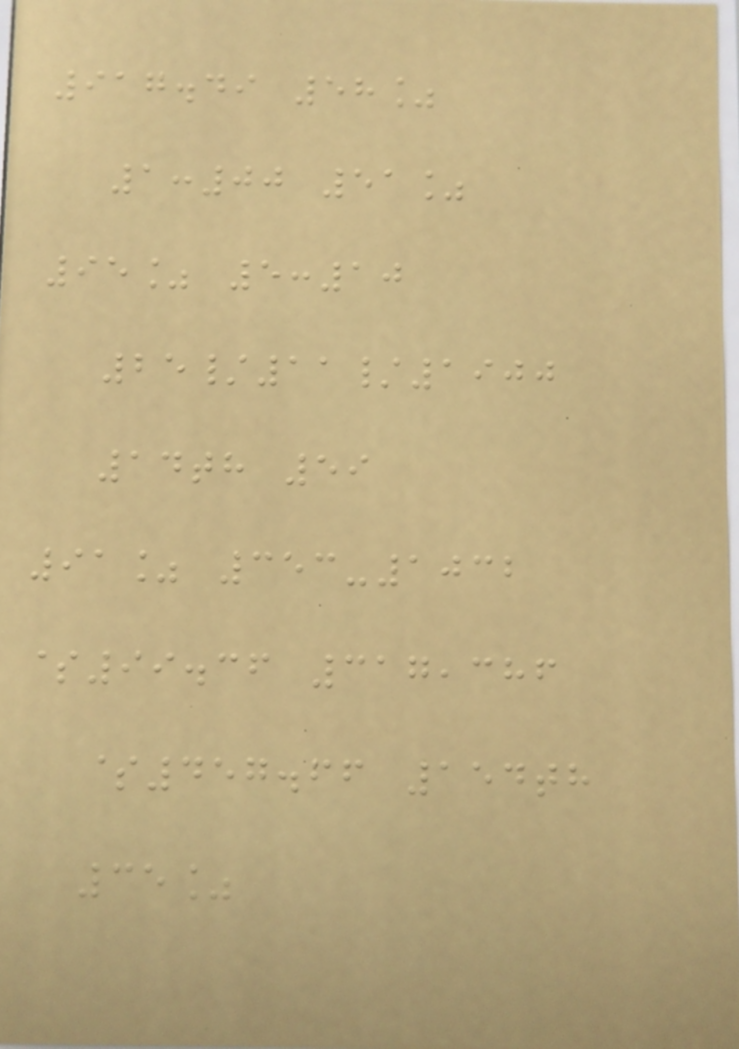917.49 58%
1:00 51%
95% 5:10
25/11/1900
14th 59
91% 353-1032
$99.36 317,386
$457.66 154th
35%
